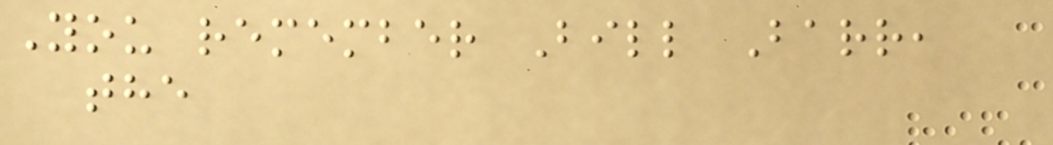You remember Bill Barr,
the
